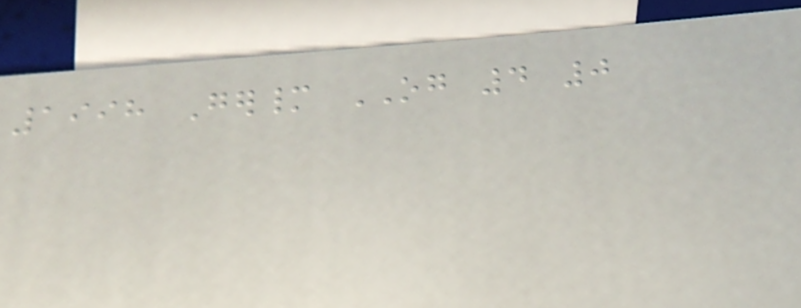1998 Germany OG 4 0
